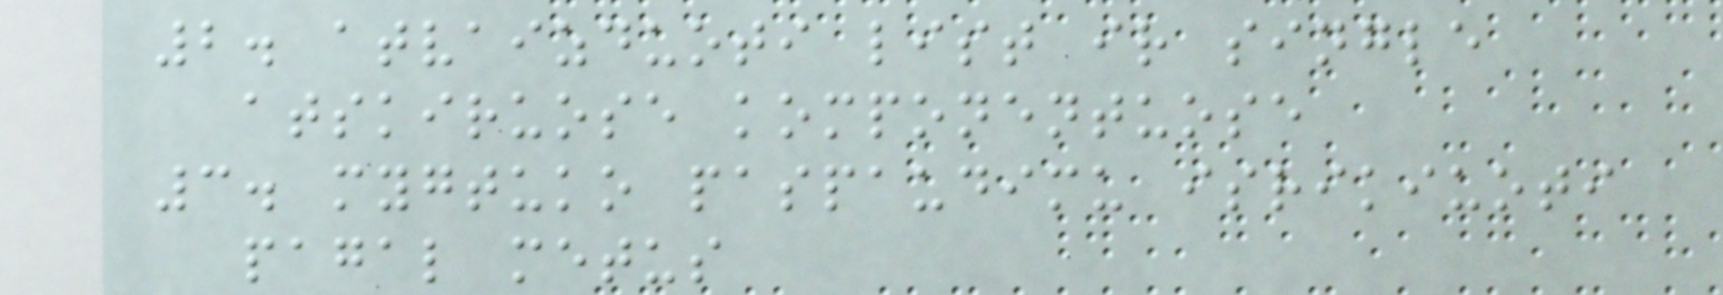2. atvaizduoti list ir single
atskiruose komponentuose
3. mygtuko paspaudimu isrikiuoti
pagal metus
